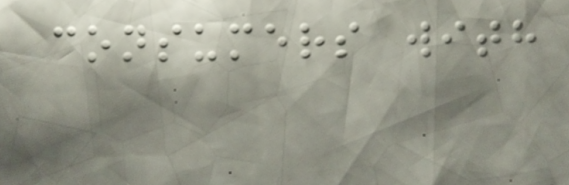consumers with
